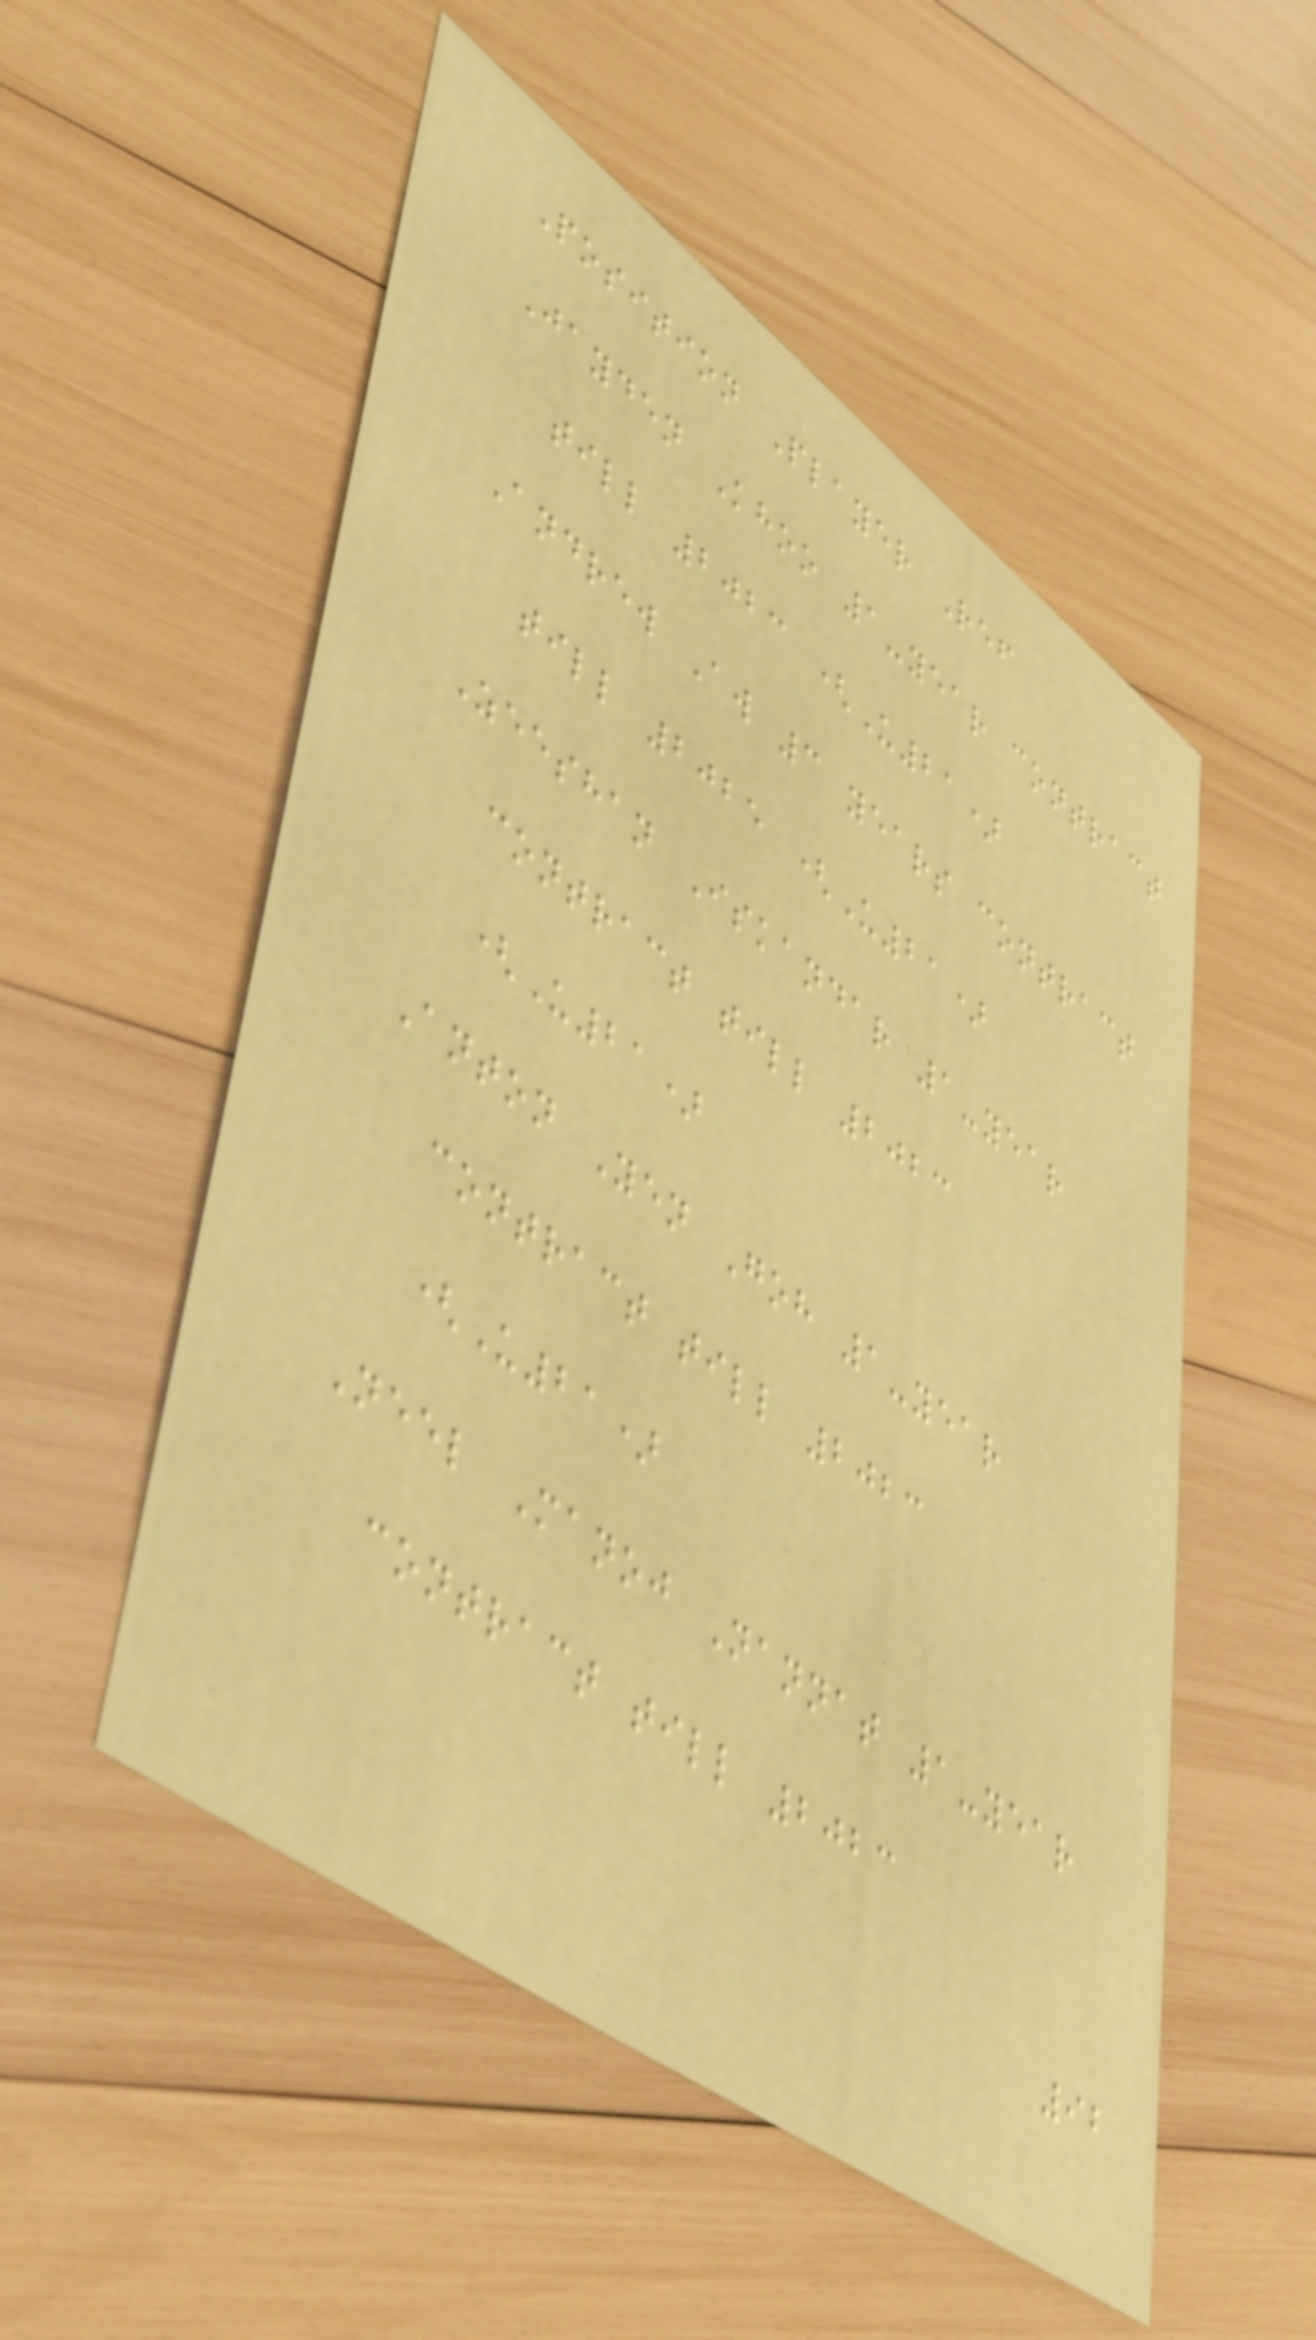Position Player Ref
Jayden Khoo 1-year contract
till 2023 (U21)
Andrew Aw 3 years contract
till 2025 (U21)
Zeeshan Iskandar 1-year
contract till 2023
(U21)
Anton Yen Goh 1-year
contract till 2023
(U21)
Neel Manoj Nannat 1-year
contract till 2023
92
